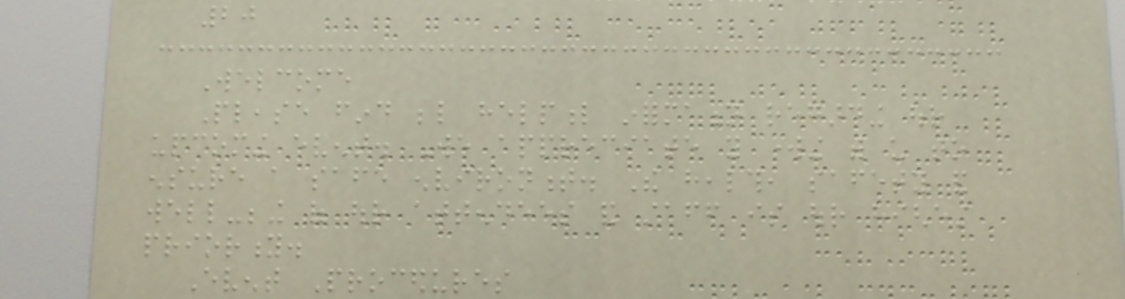20
Welcome
Please find below helpful information regarding our
upcoming event. We appreciate you working with us to
ensure a safe environment. The health, safety and
well-being of our attendees and staff is our highest
priority.
Event Procedures
